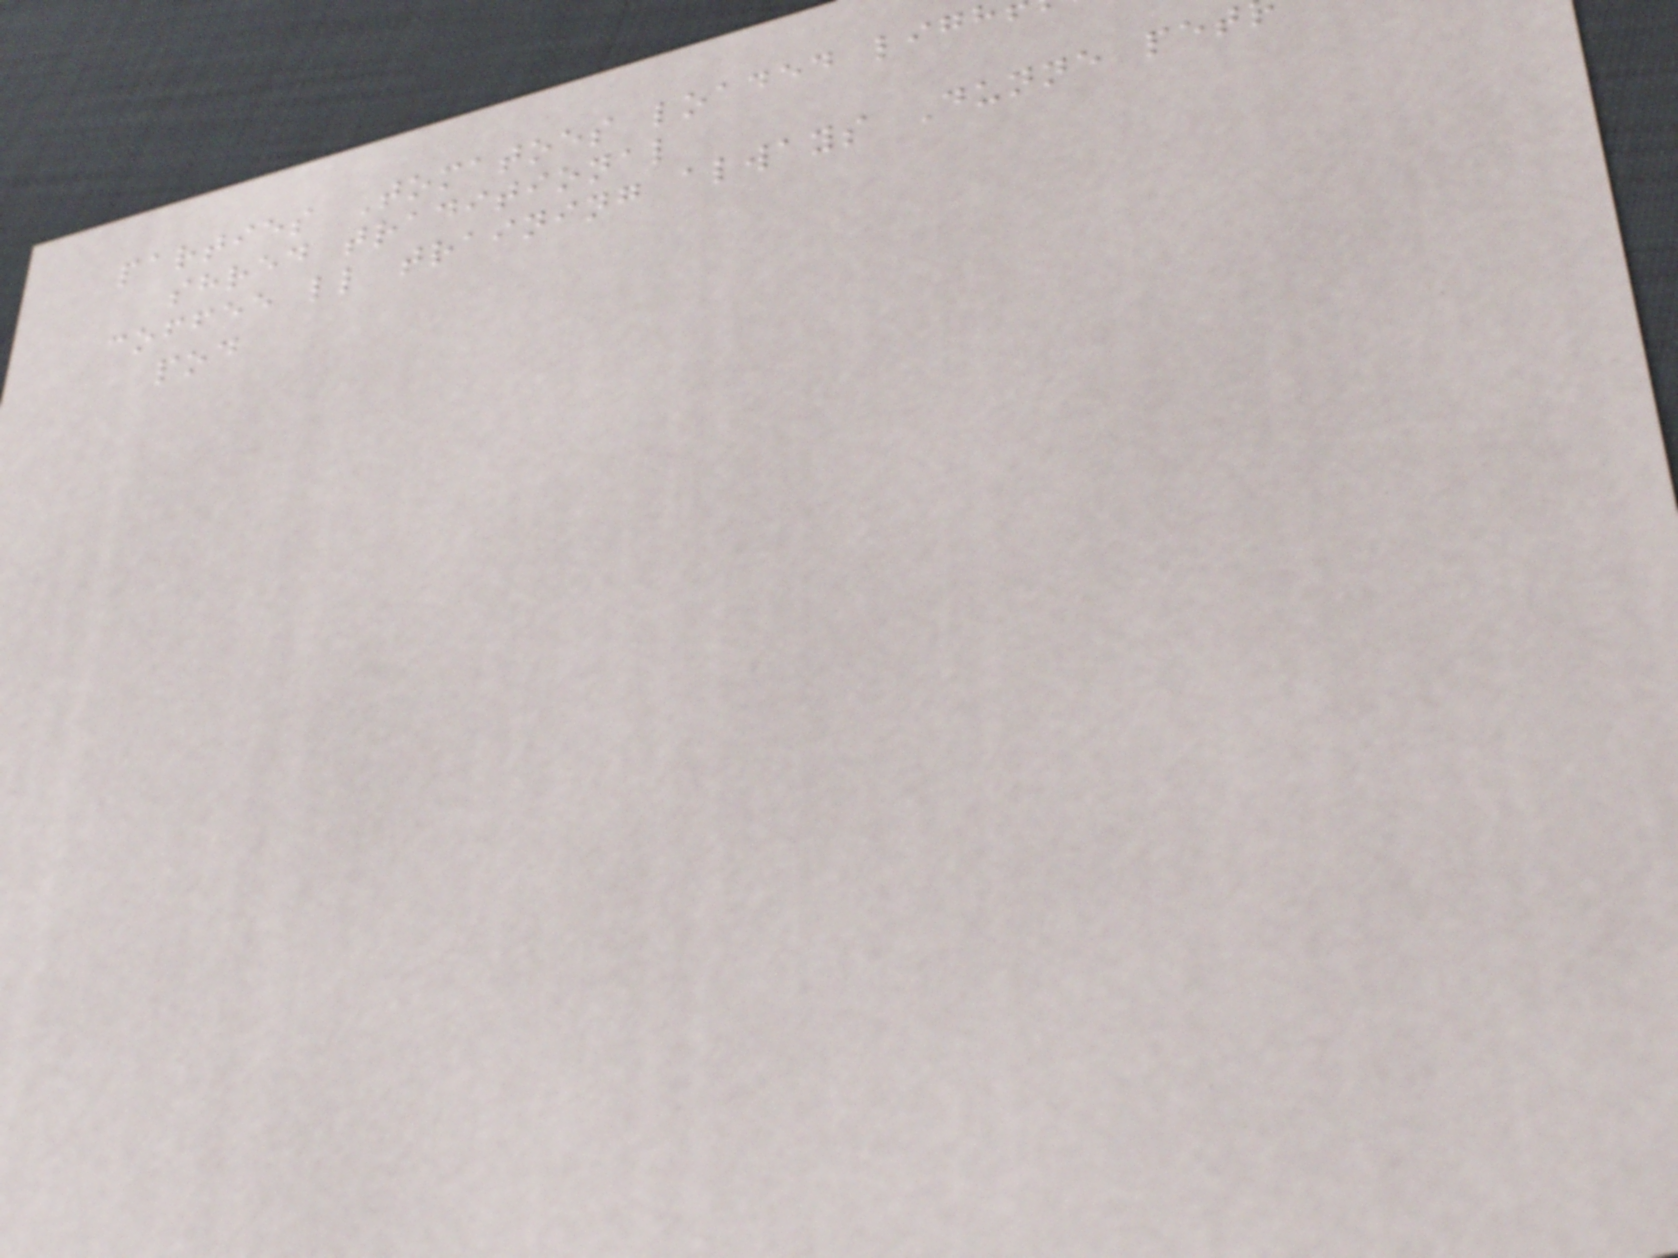parties Tomatoes loaded ligh
shred traditional
coffee ll training always Dunne pet
pod
